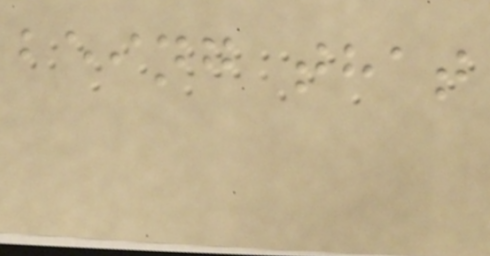being that
